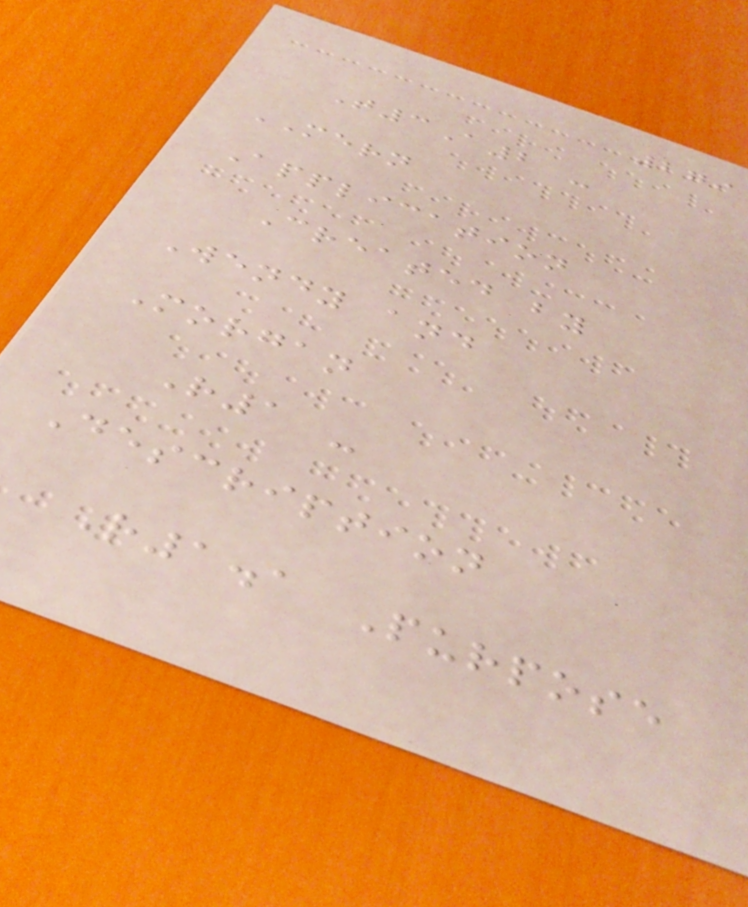279
T3A2 -
MERN
Application
Created by
Wendy and
Morgan
R1 -
Description
R1.1 Purpose
